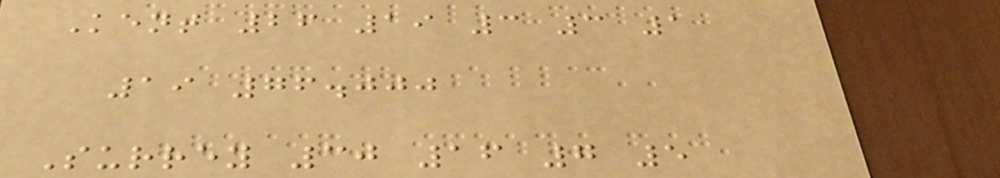Kent 26 19 3 3 1
19 76.000
Surrey 30 16 7 5
